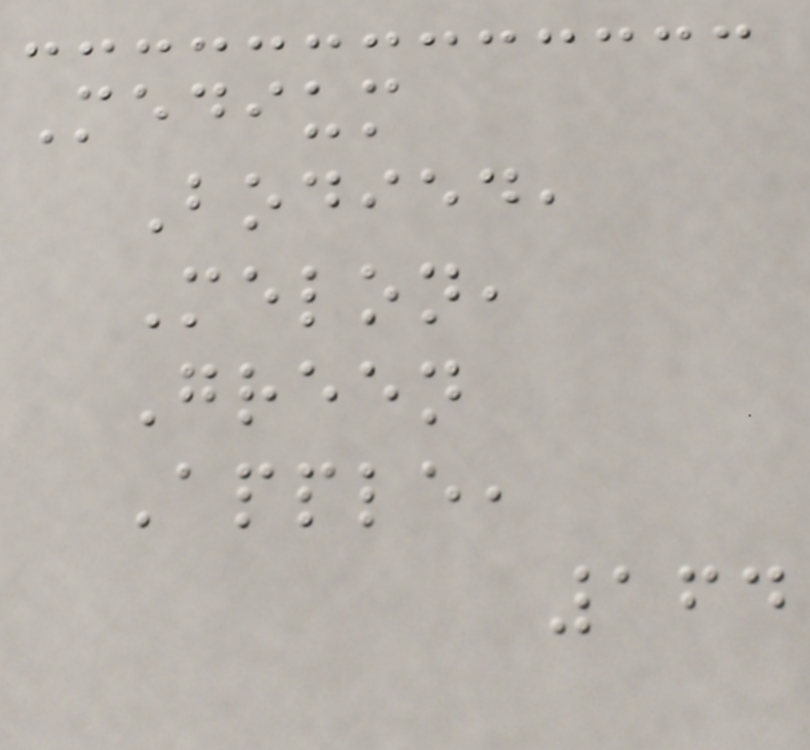Medium
Bodied,
Melon,
Green
Apple,
164
